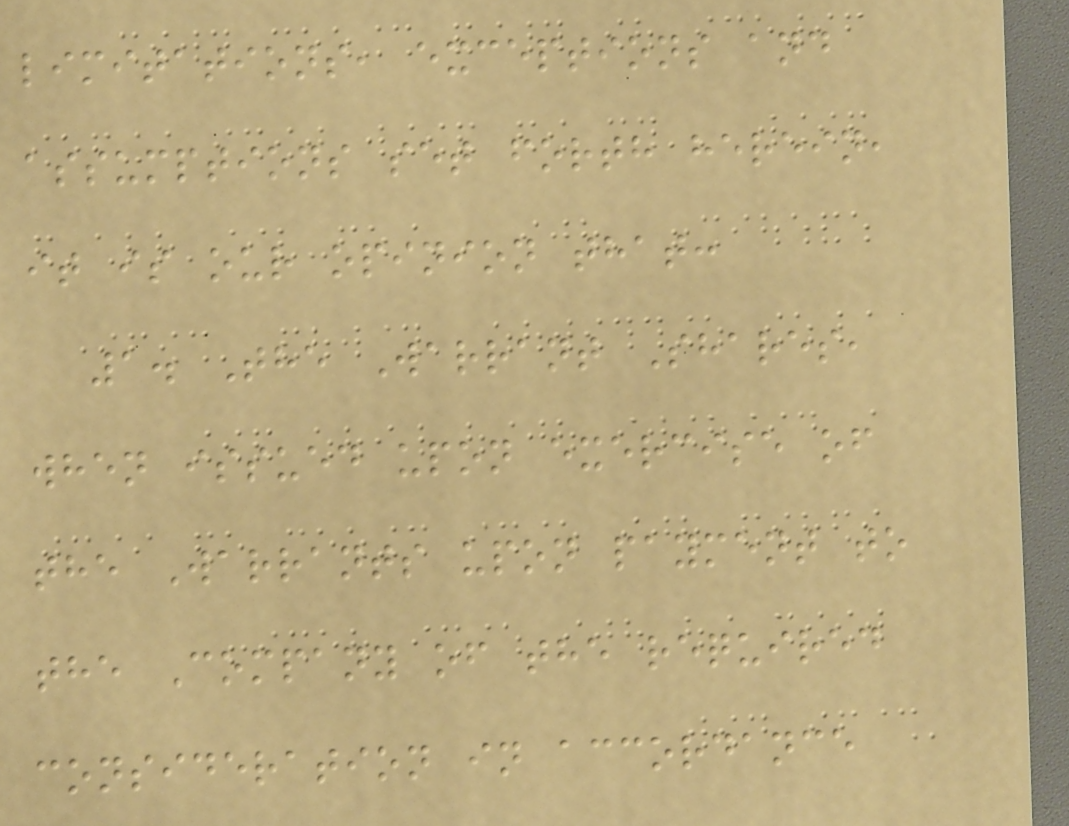limitations, exceptions and
assumptions set forth herein,
it is our opinion that:
1. The Warrant Shares,
when issued upon exercise of
the Warrants upon payment to
the Company of the required
consideration in accordance
